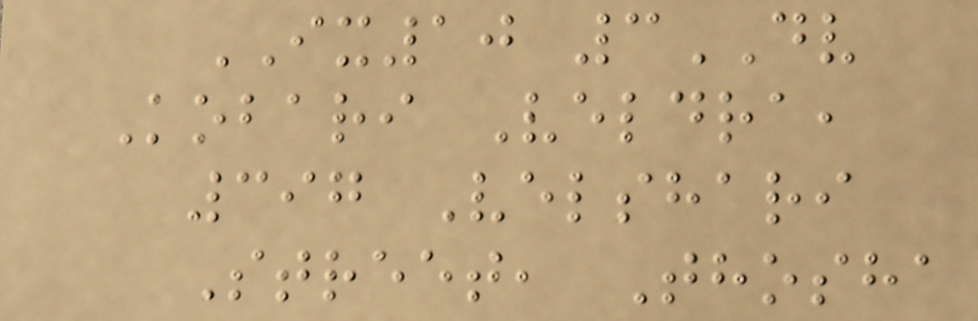IX10 3DV
Kobari Veldra,
397 Velshari
Street, Thosha
